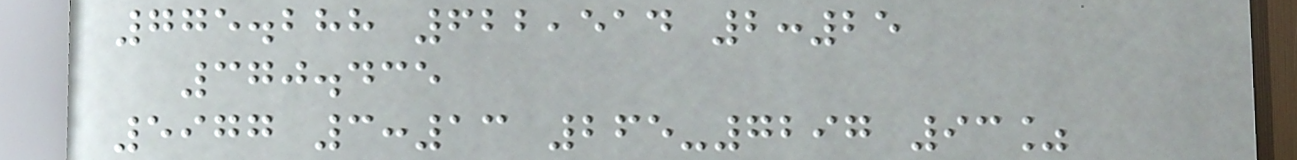775.288 622,514 2:25
370.435
5977 3:13 265-7297 93%
